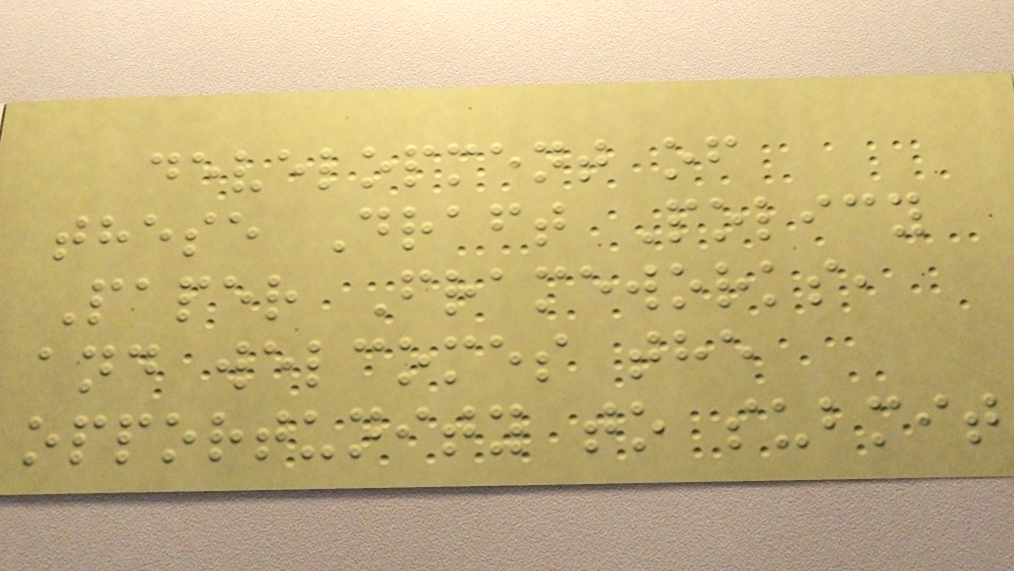development of
these Draft Policy
Paper Frameworks,
and welcomes the
opportunity to submit
